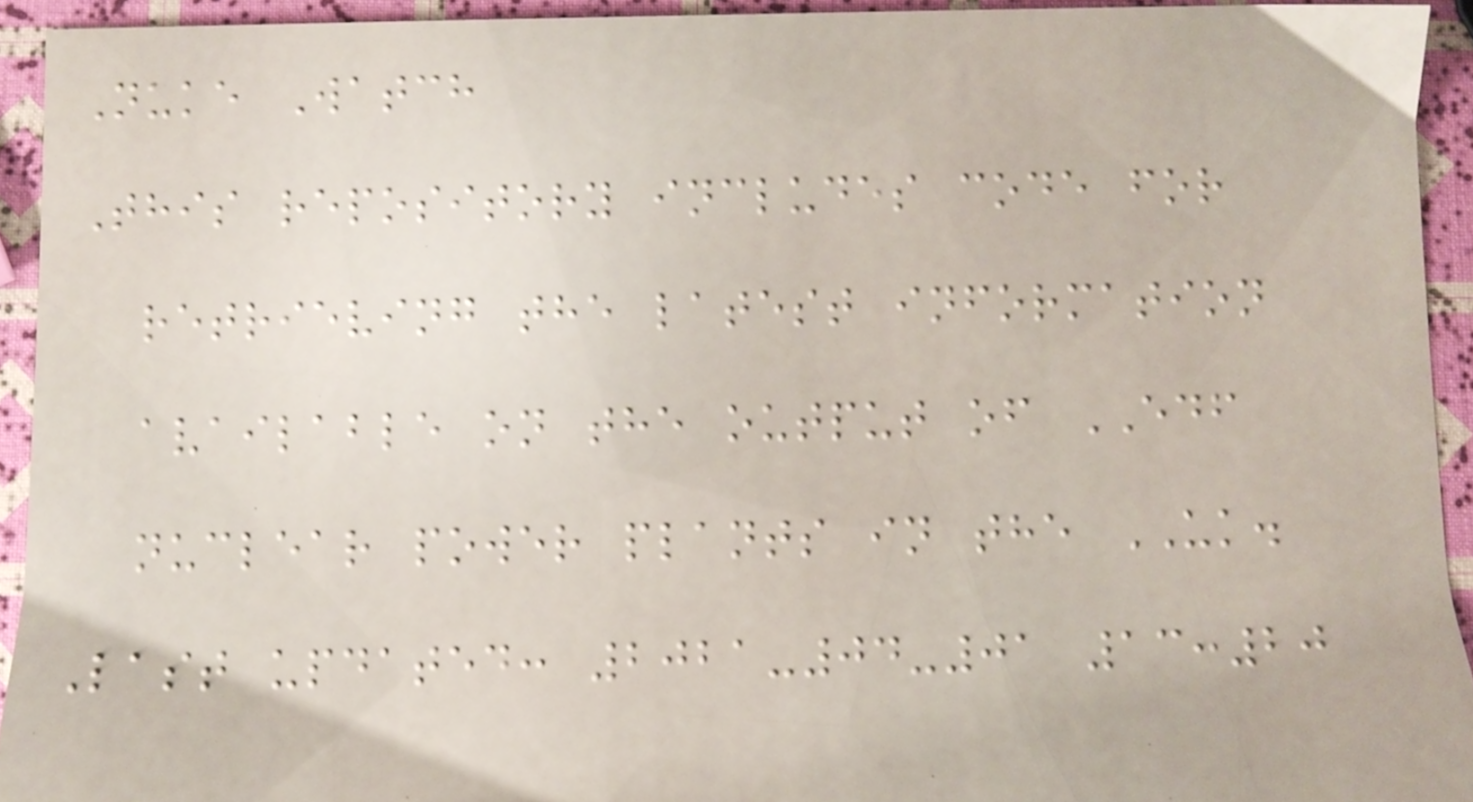Nuke Watch
This repository includes code for
retrieving the latest information
available on the output of EDF
nuclear power plants in the UK.
Last updated: 2021-04-01 13:20
